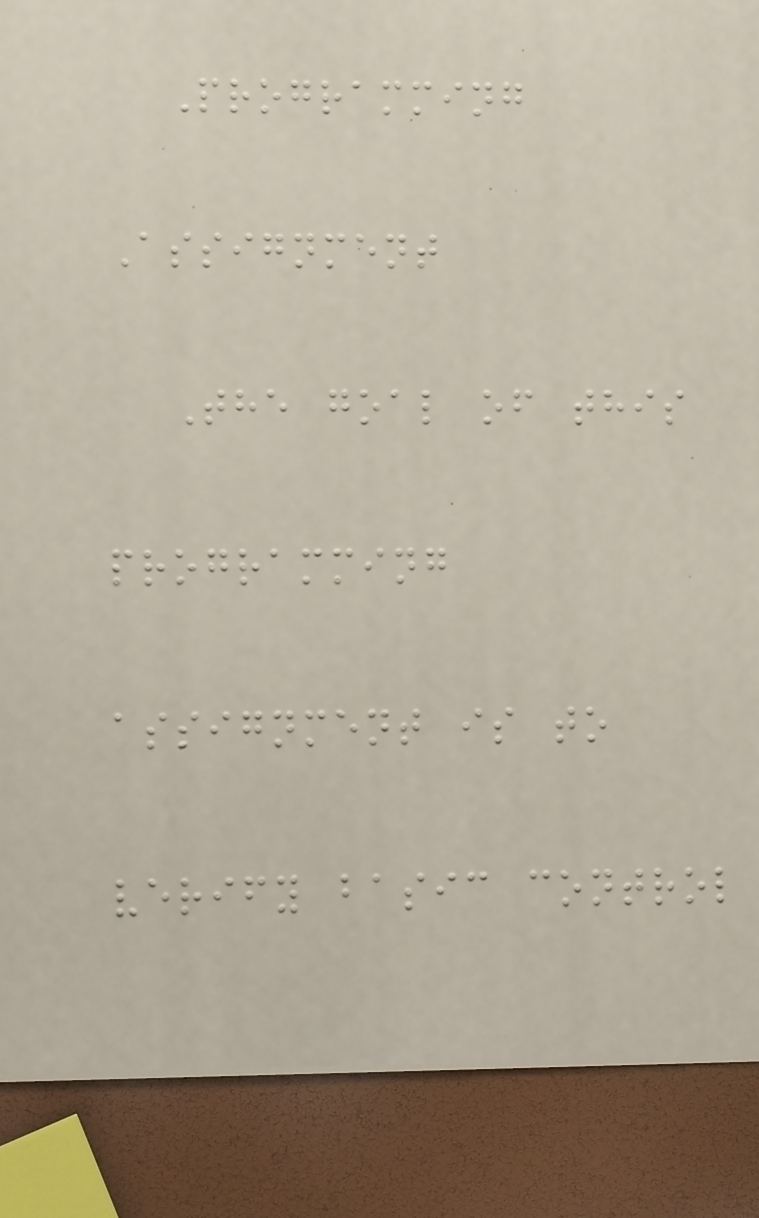Programming
Assignment
The goal of this
programming
assignment is to
verify basic control
